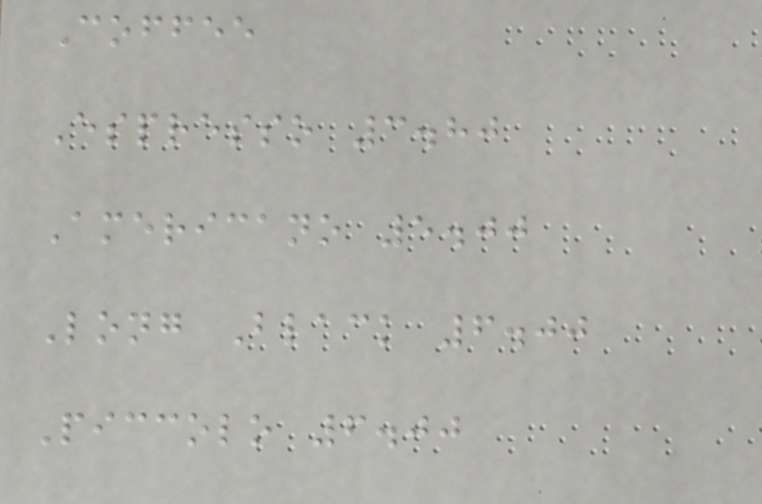Coffee
Espresso 3.80
Americano 5.00
Long Black 6.00
Piccolo 6.00
